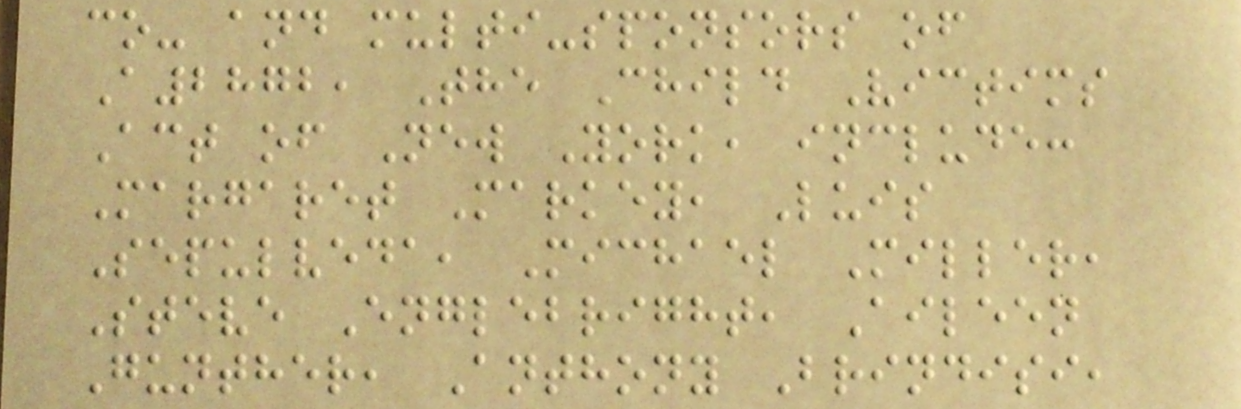co- and multi-sponsors of
A2872, The Child Victims
Act of New York, include:
Margaret Markey, Luis
Sepulveda, Michael Miller,
Steve Englebright, Aileen
Gunther, Anthony Brindisi,
